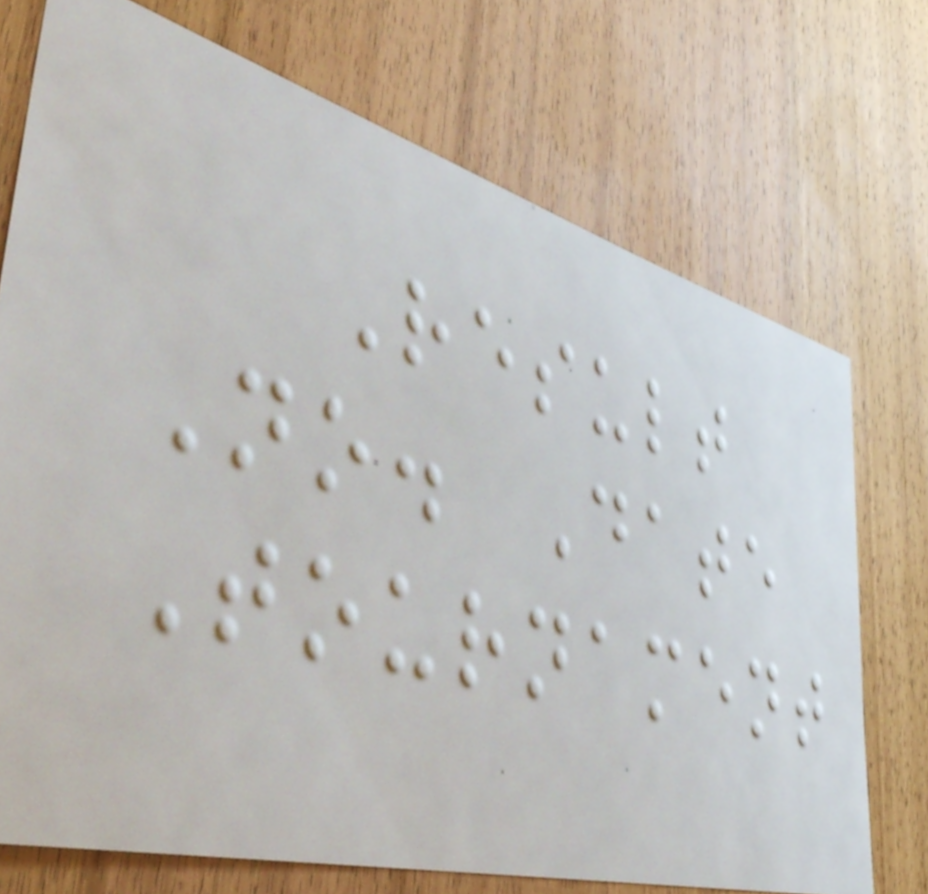Result
No. Date
Tournament
